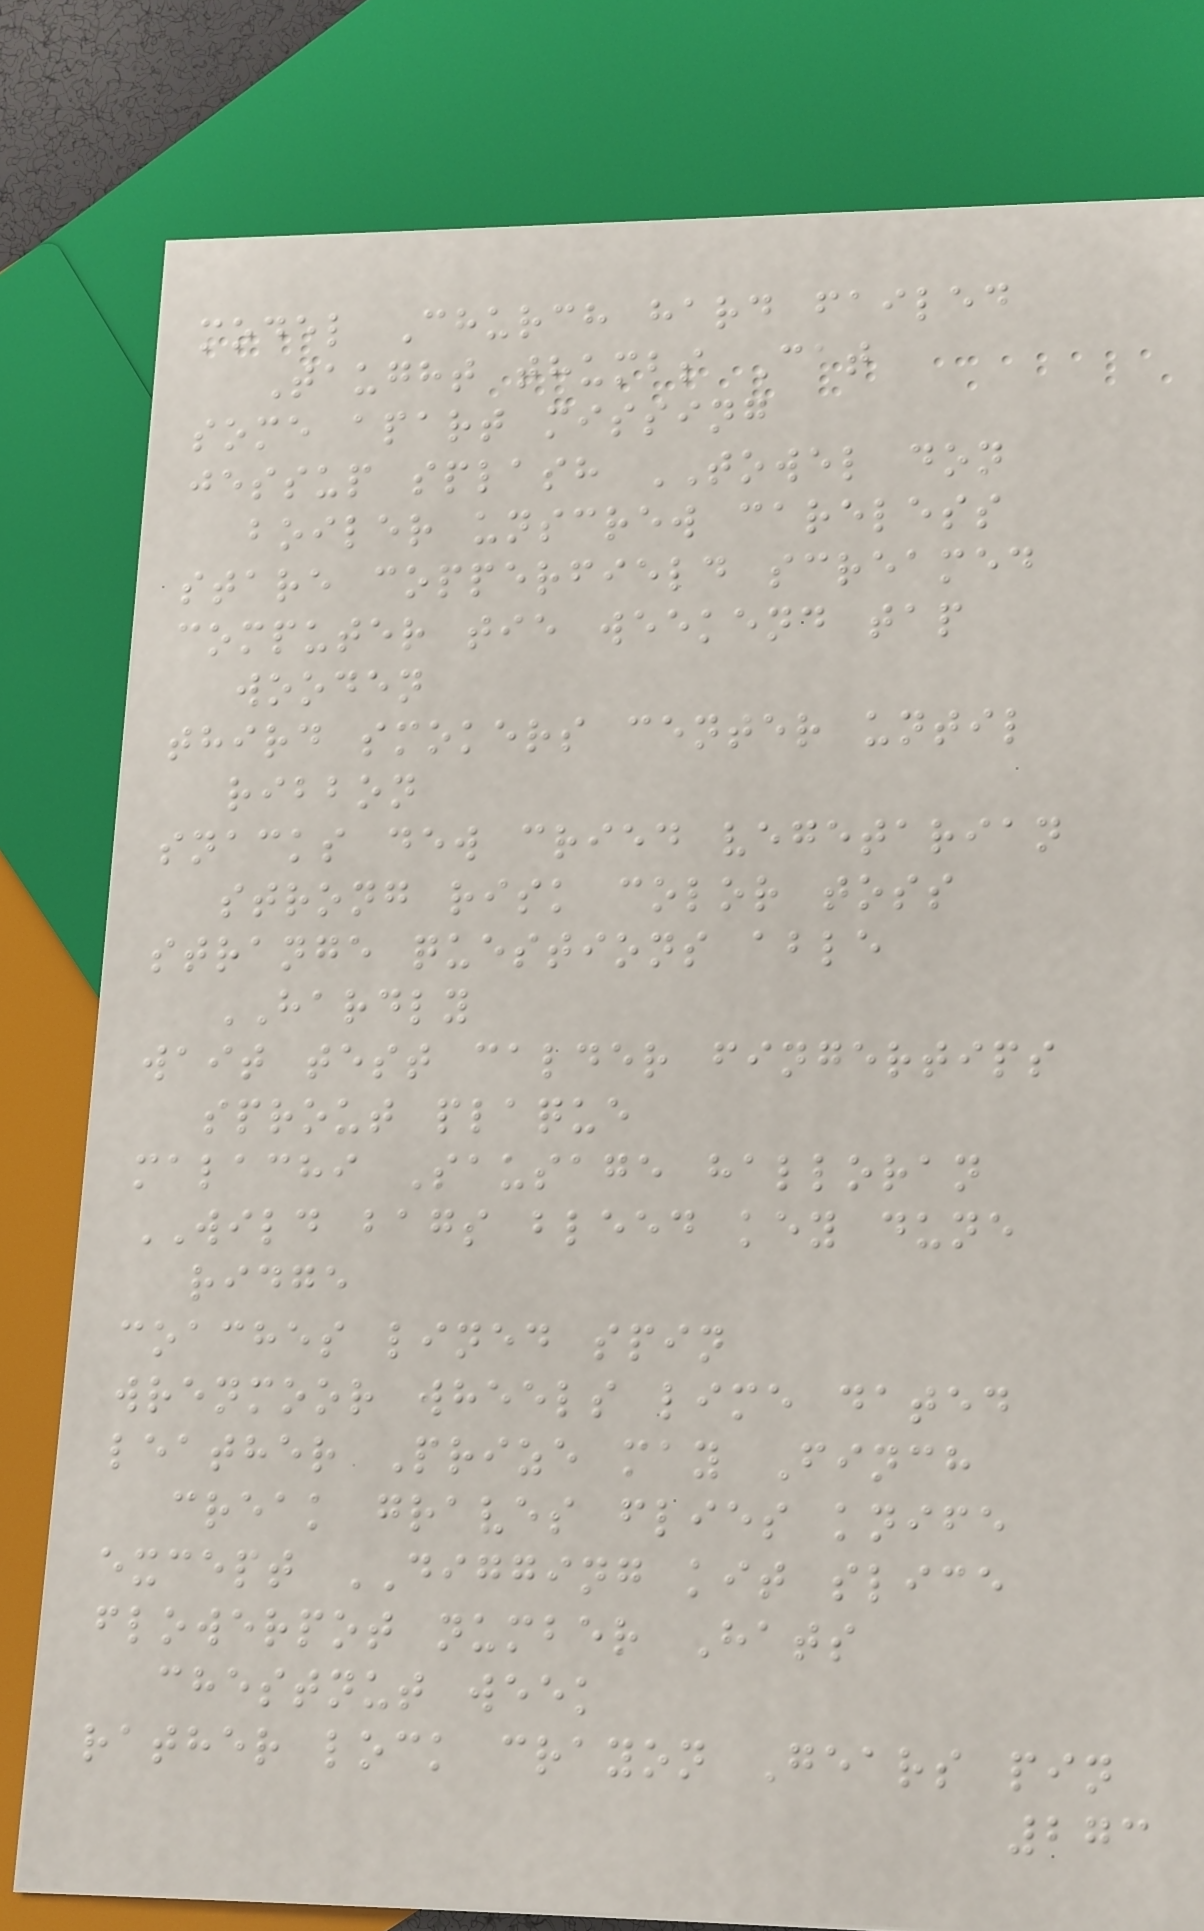model Church hard failed
Taught thumbs Cat
some apart missing
jessup splash TOWEL don
boiler unscrew careless
stare copperfield screamed
computer tie weekend tap
wooden
third smokers center until
ribbon
snacks dew cried vegetarian
strong risk color toss
strange questions able
HARDLY
wait test calder fingertips
sprout plaque
malachi Sausage halloran
WILD bags bleed key dune
ridge
coaches lined spin
wrenmoor wheels lime dated
leather Prize may Finch
creak graves flies knife
except DIGGING kit slice
flowerpot number Hats
chestnut week
rather lock crayon Gears pin
273
